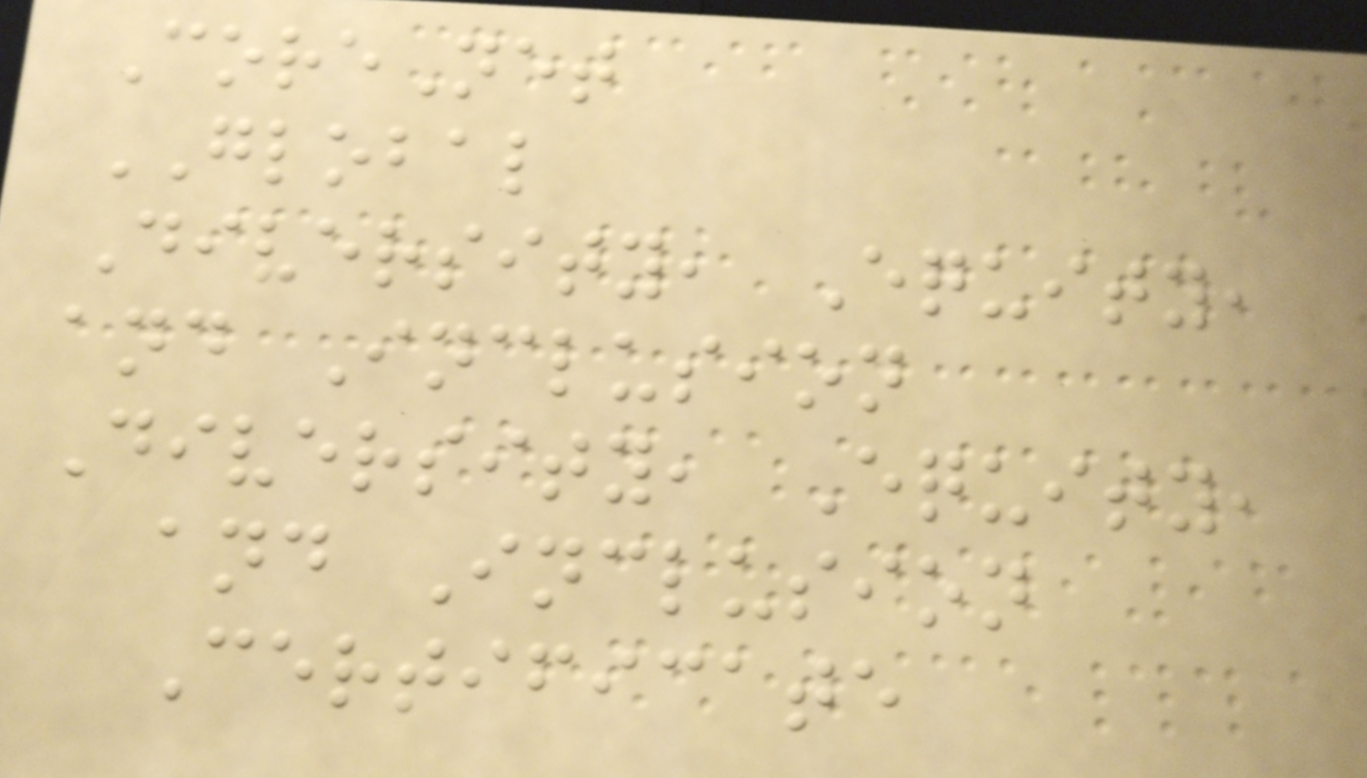CoreNet
GLOBAL
Diversity, Equity,
and Inclusion
Diversity, Equity,
and Inclusion
Certificate
